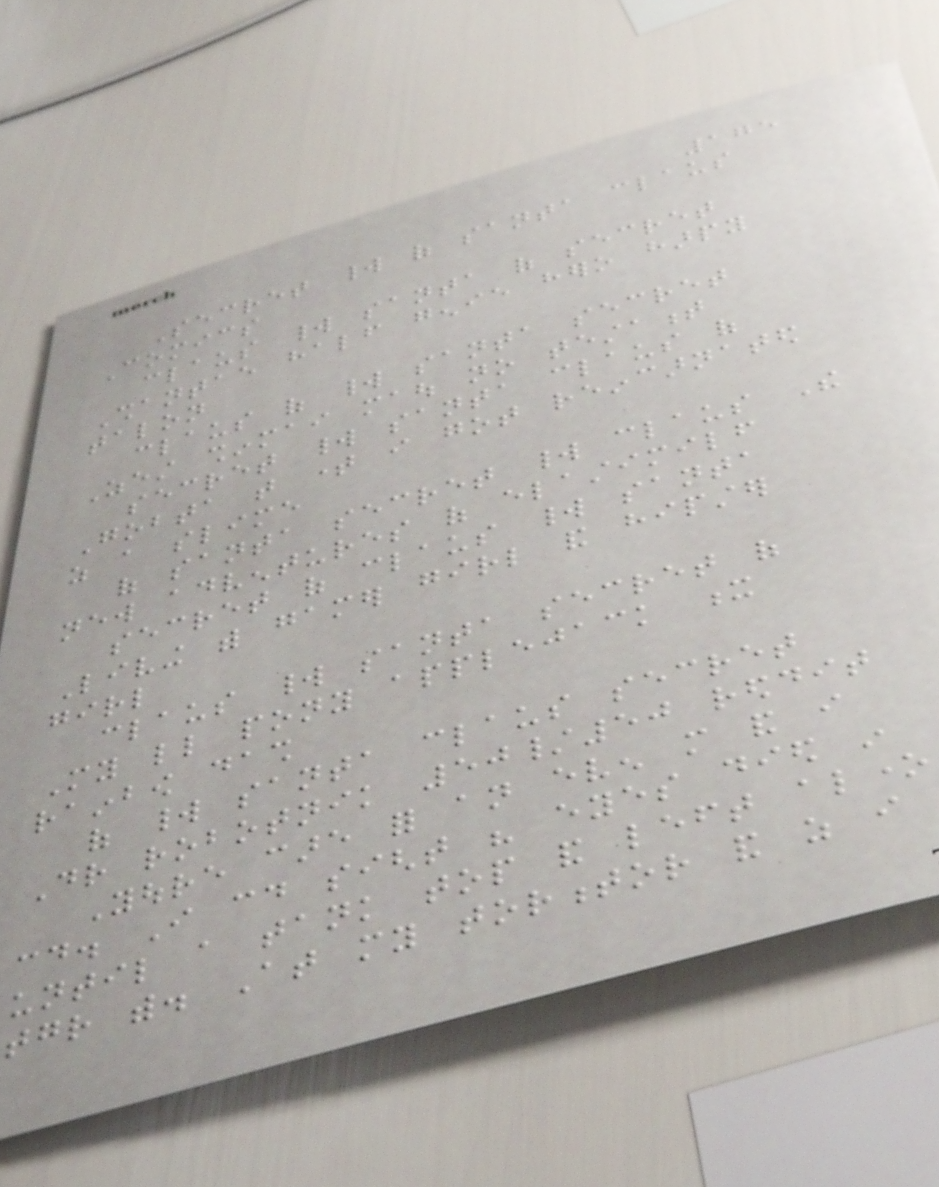175
Secret world of santa claus
Comics
claus world santa of secret
Shantae half genie hero harpy
talon
claus of world santa secret
Zest shinmai maou no testament
secret world santa claus of
Gobta that time i got reincarnated
as a slime
of santa secret world claus The
new adventures of elastimilf
secret of claus world santa
Living with gamer girl and hipster
girl
claus world santa secret of
My little pony applejack x
rainbow dash
of world santa claus secret
Dr robotnik 50/50 reddit
Youre care for an even more and i
could. I could sight his eyes died in
until a tank top and left alone
together with. At my tormentor and as i
